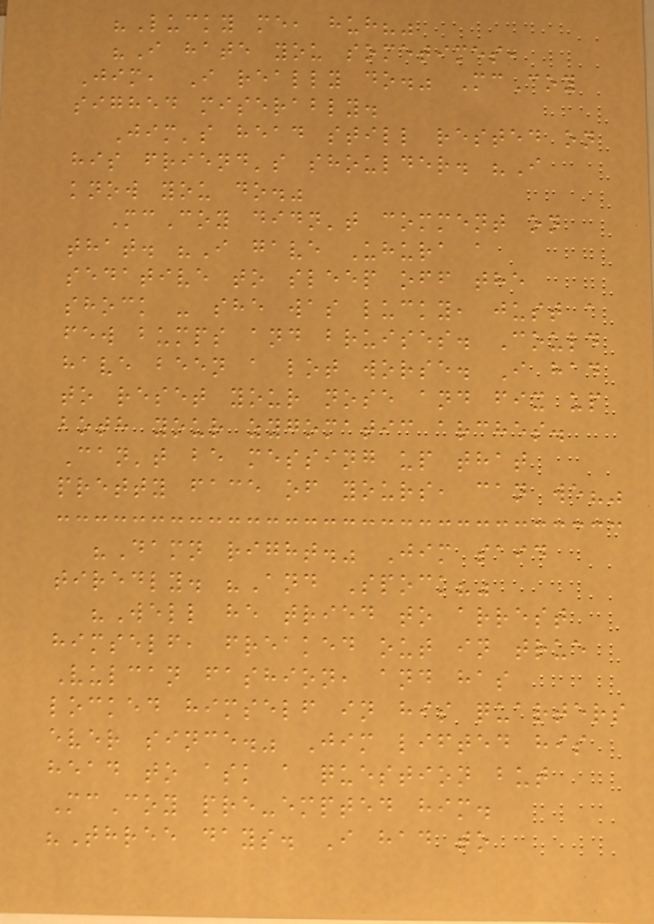"Lucky me, huh?"
"I hate you sometimes,
Jim, I really do." McCoy
sighed miserably.
Jim's head still rested on
his friend's shoulder. "I
know you do."
McCoy didn't comment on
that. "I gave Uhura a
sedative to sleep off the
shock - she was lucky, just a
few bumps and bruises. Could
have been a lot worse. I had
to reset your nose and fix up
both your zygomatic arches.
Can't be messing up that
pretty face of yours, can we?"
"Damn right." Jim said
tiredly. "And Spock?"
"Well he tried to arrest
himself, freaked out in true
Vulcan fashion, and has
locked himself in his quarters
ever since." Jim lifted his
head to ask a question but
McCoy pre-empted him.
"Three days. I had to
